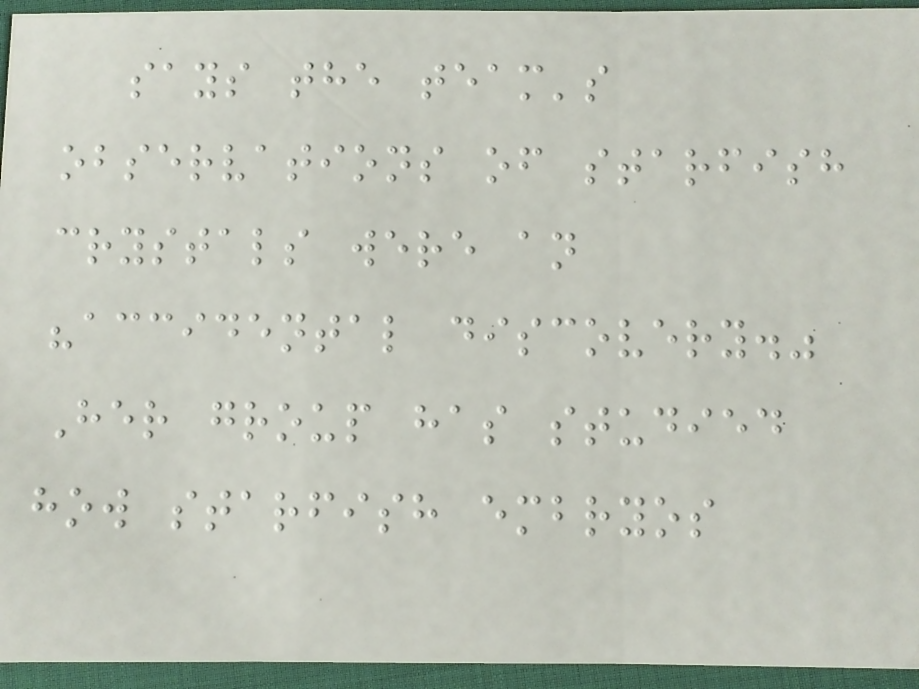says the team's
observations of starfish
crystals were an
"accidental discovery."
Her group has studied
how starfish embryos
